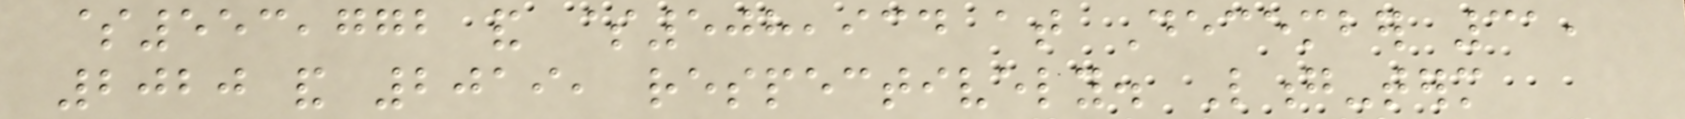$553,772 and $508,934 at December 31,
2020 and 2019, respectively. Long-term
